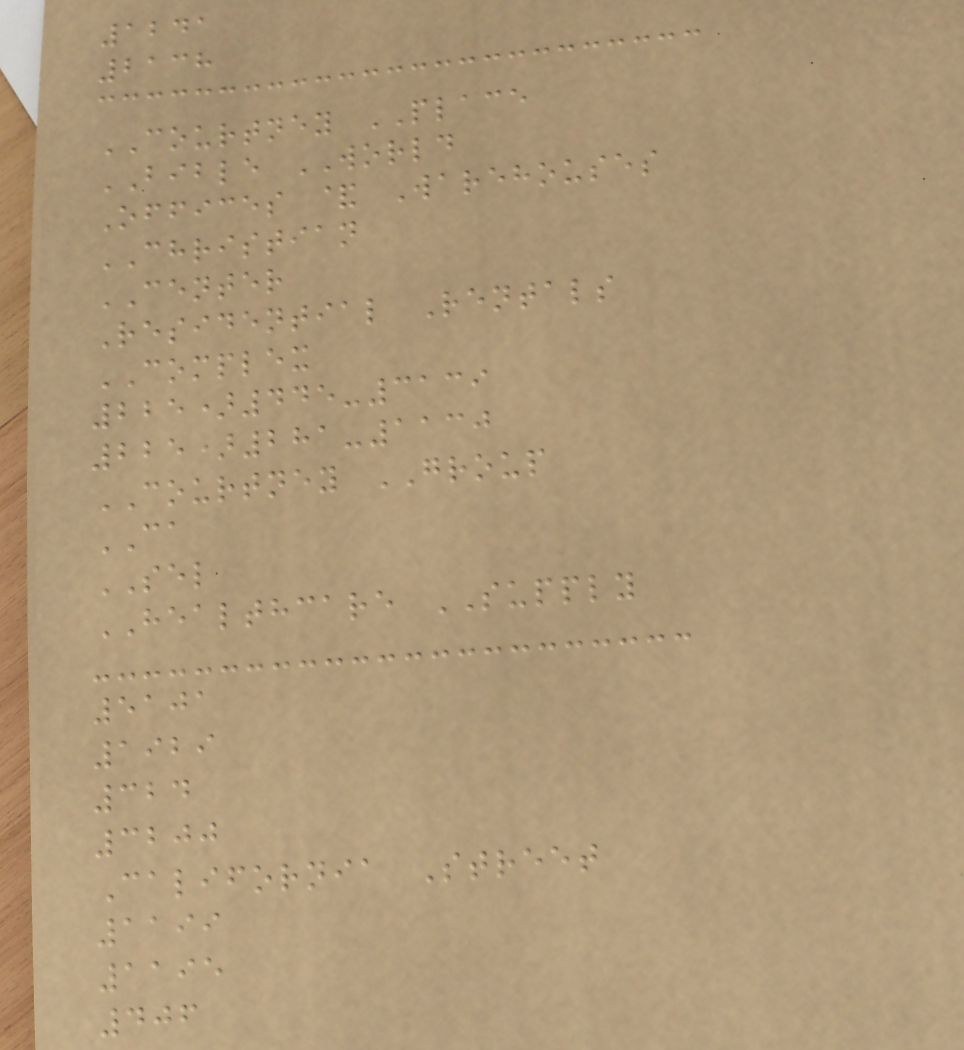1241
2138
COURTNEY PLACE
BIBLE WORLD
Offices & Warehouses
CHRISTIAN
CENTER
Residential Rentals
COMPLEX
225)445-3139
225)281-1130
COURTNEY GROUP
CA
SEL
HEALTHCARE SUPPLY
5101
1929
324
3200
California Street
1199
1195
406
